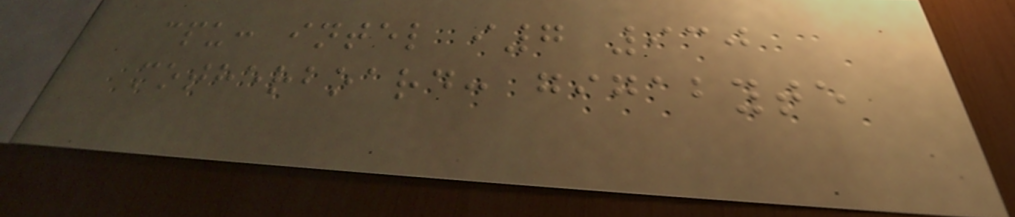cpu: intel i7 930
motherboard: gigabyte
